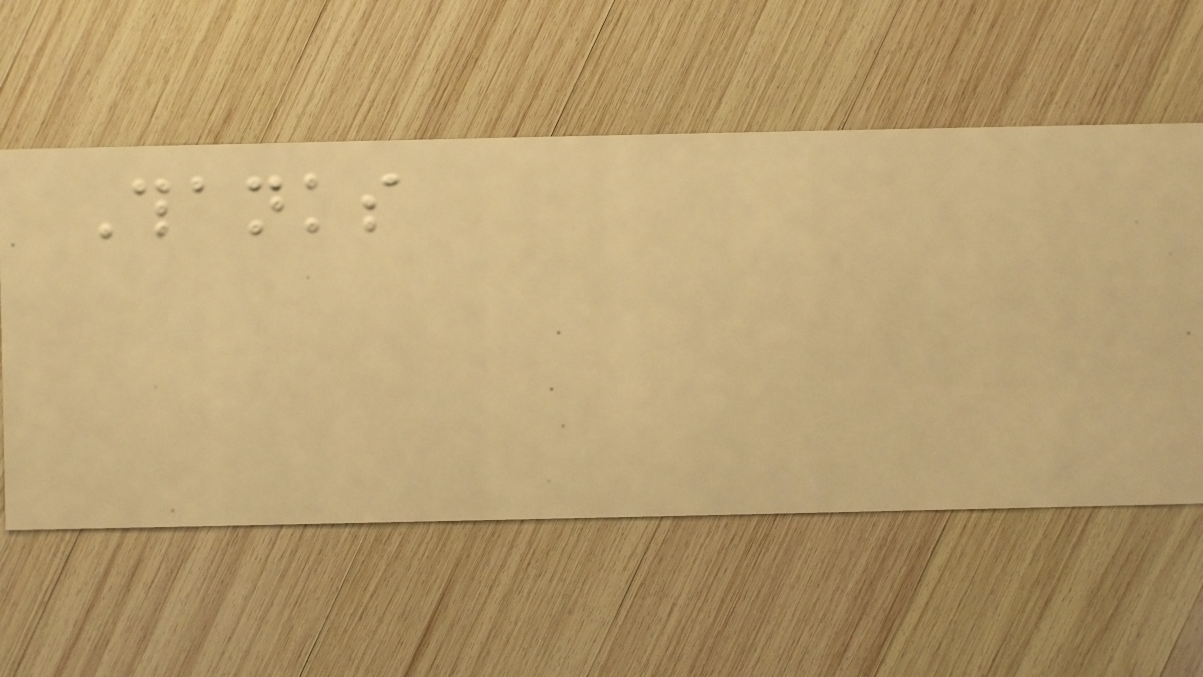Thanks
